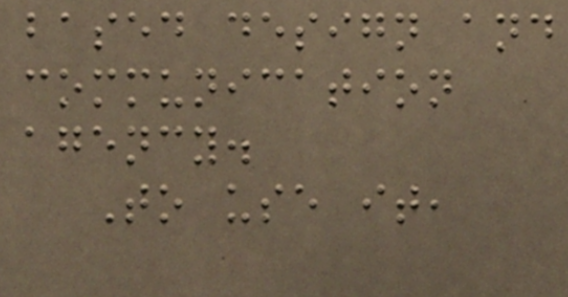based design and
communication
agency.
To use it,
